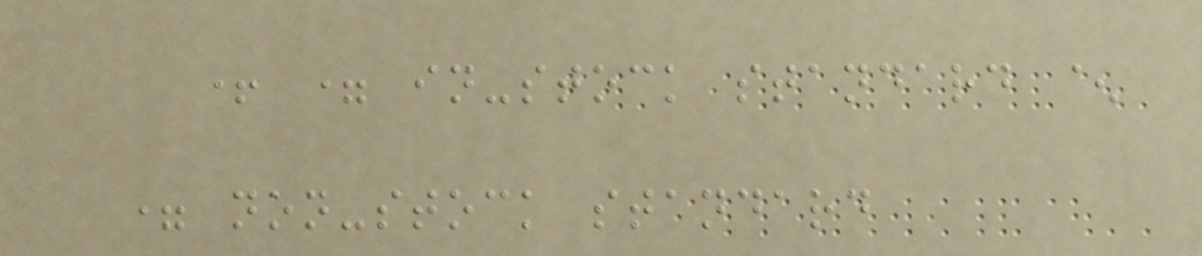+ = in-stock standard ^
= non-stock standard
